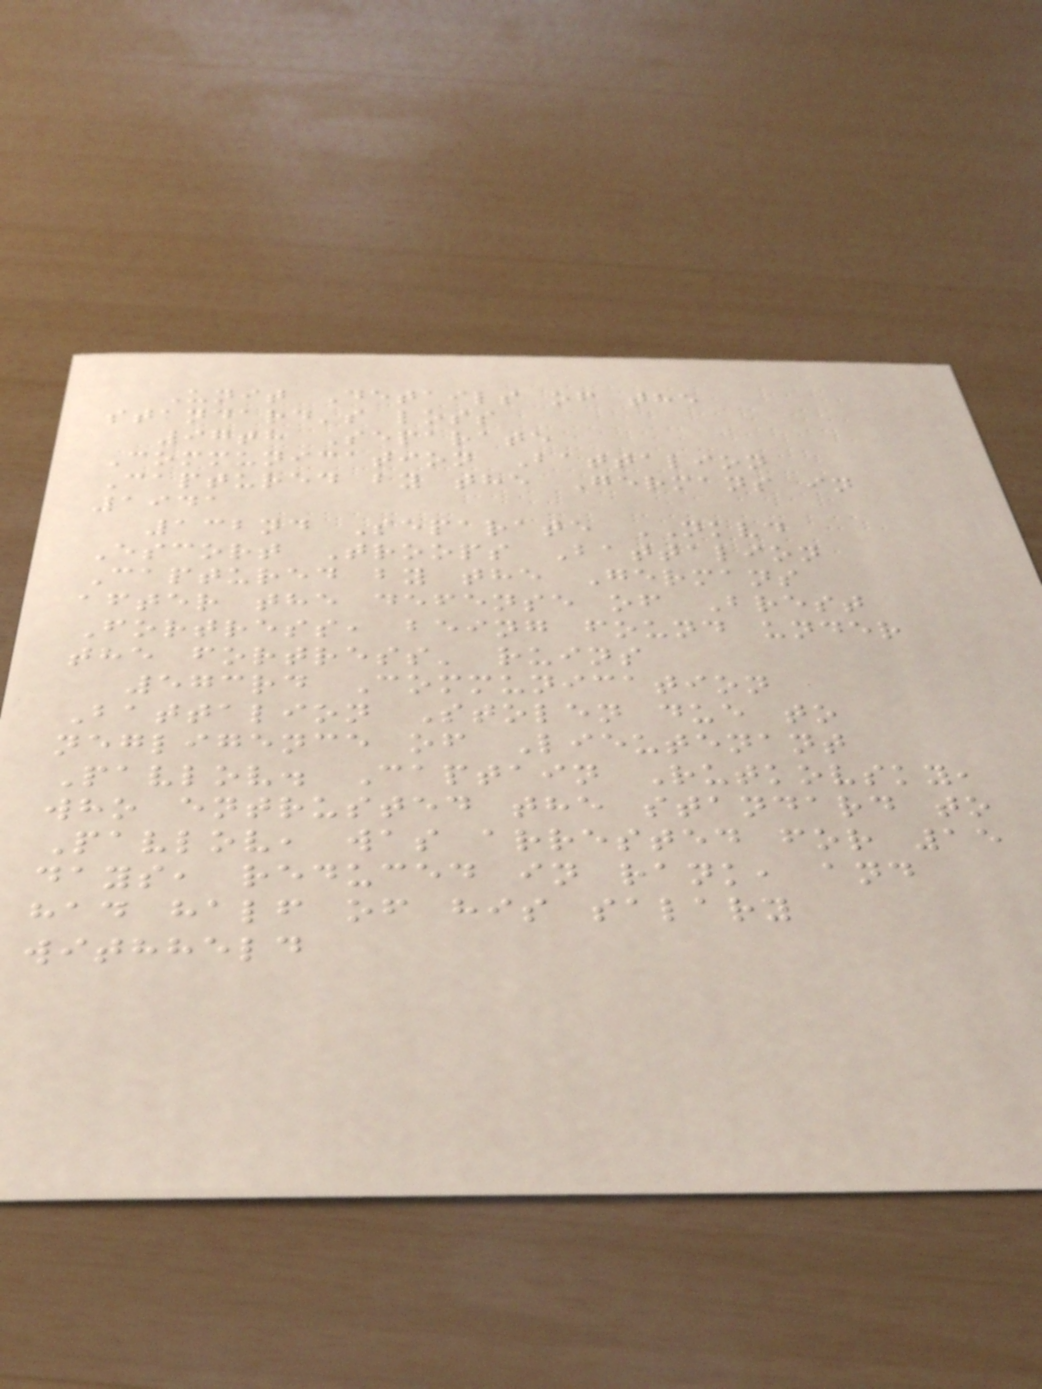Unit Details of the
standard's loss
97th Separate
Communication Battalion
Captured by the Germans in
1941
132nd Separate NKVD
Escort Troops Battalion
Captured by the Germans
after the defense of Brest
Fortress, being found under
the fortress' ruins
573rd Communication
Battalion Stolen due to
negligence of Lieutenant
Pavlov. Captain Rutkovsky,
who entrusted the standard to
Pavlov, was arrested for 15
days, reduced in rank, and
had half of his salary
withheld
